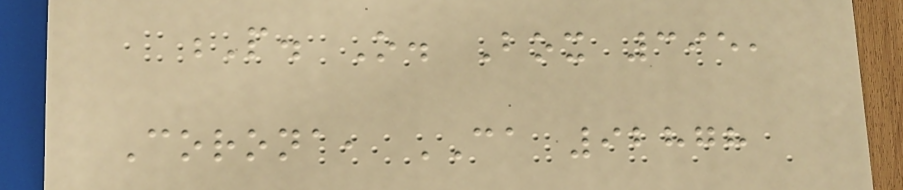P. O. Box 395,
Corona, CA 92878
